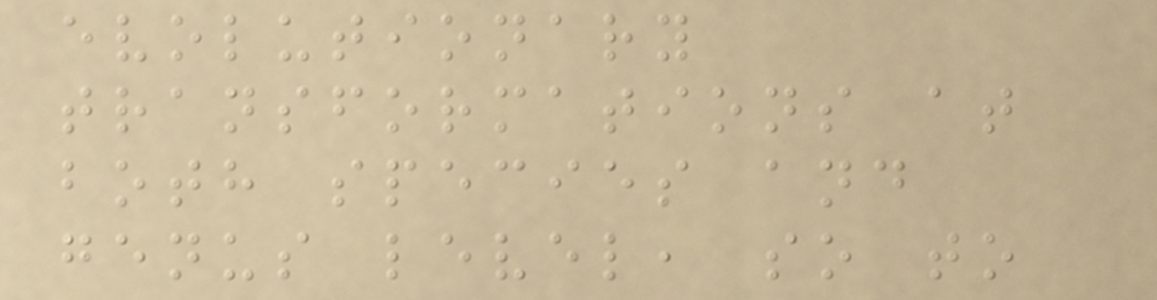evolutionary
transformations at
both species and
genus level, so to
